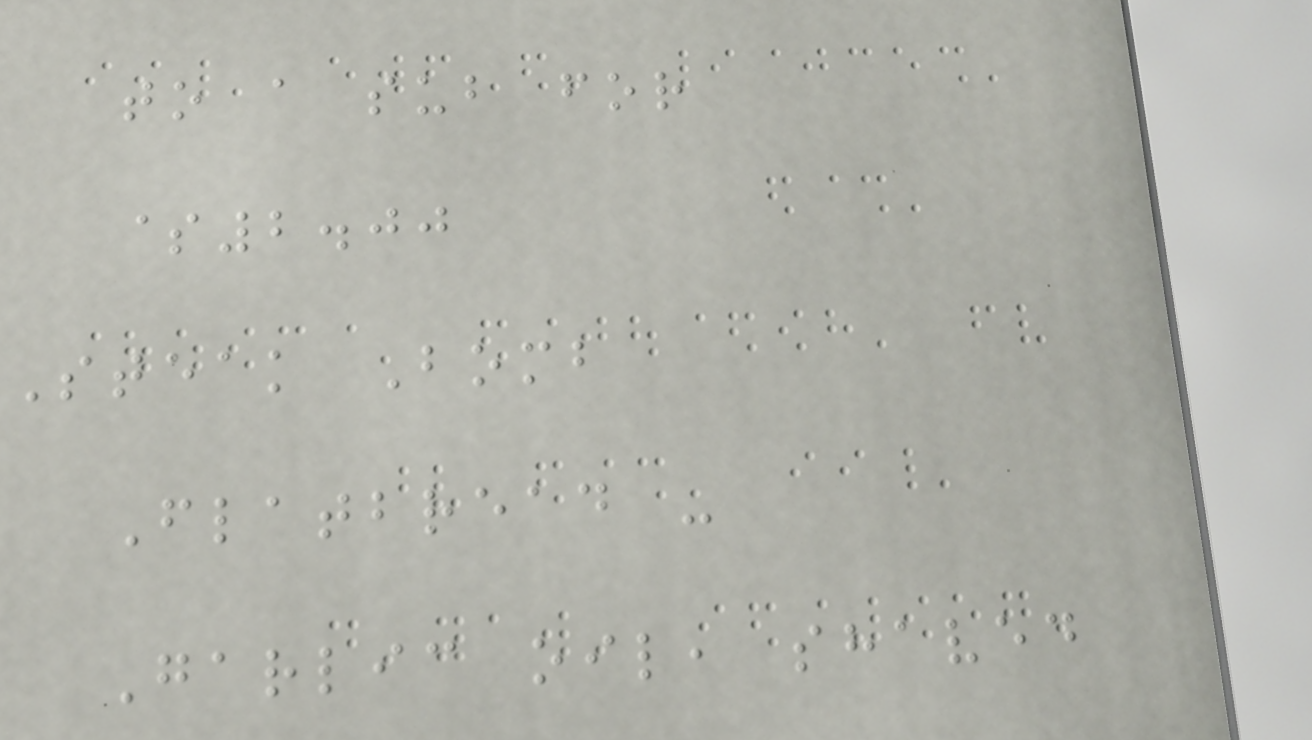to a sub for
$2.00
Steak Bomb
Flatbread -
Garlic oil, shaved
